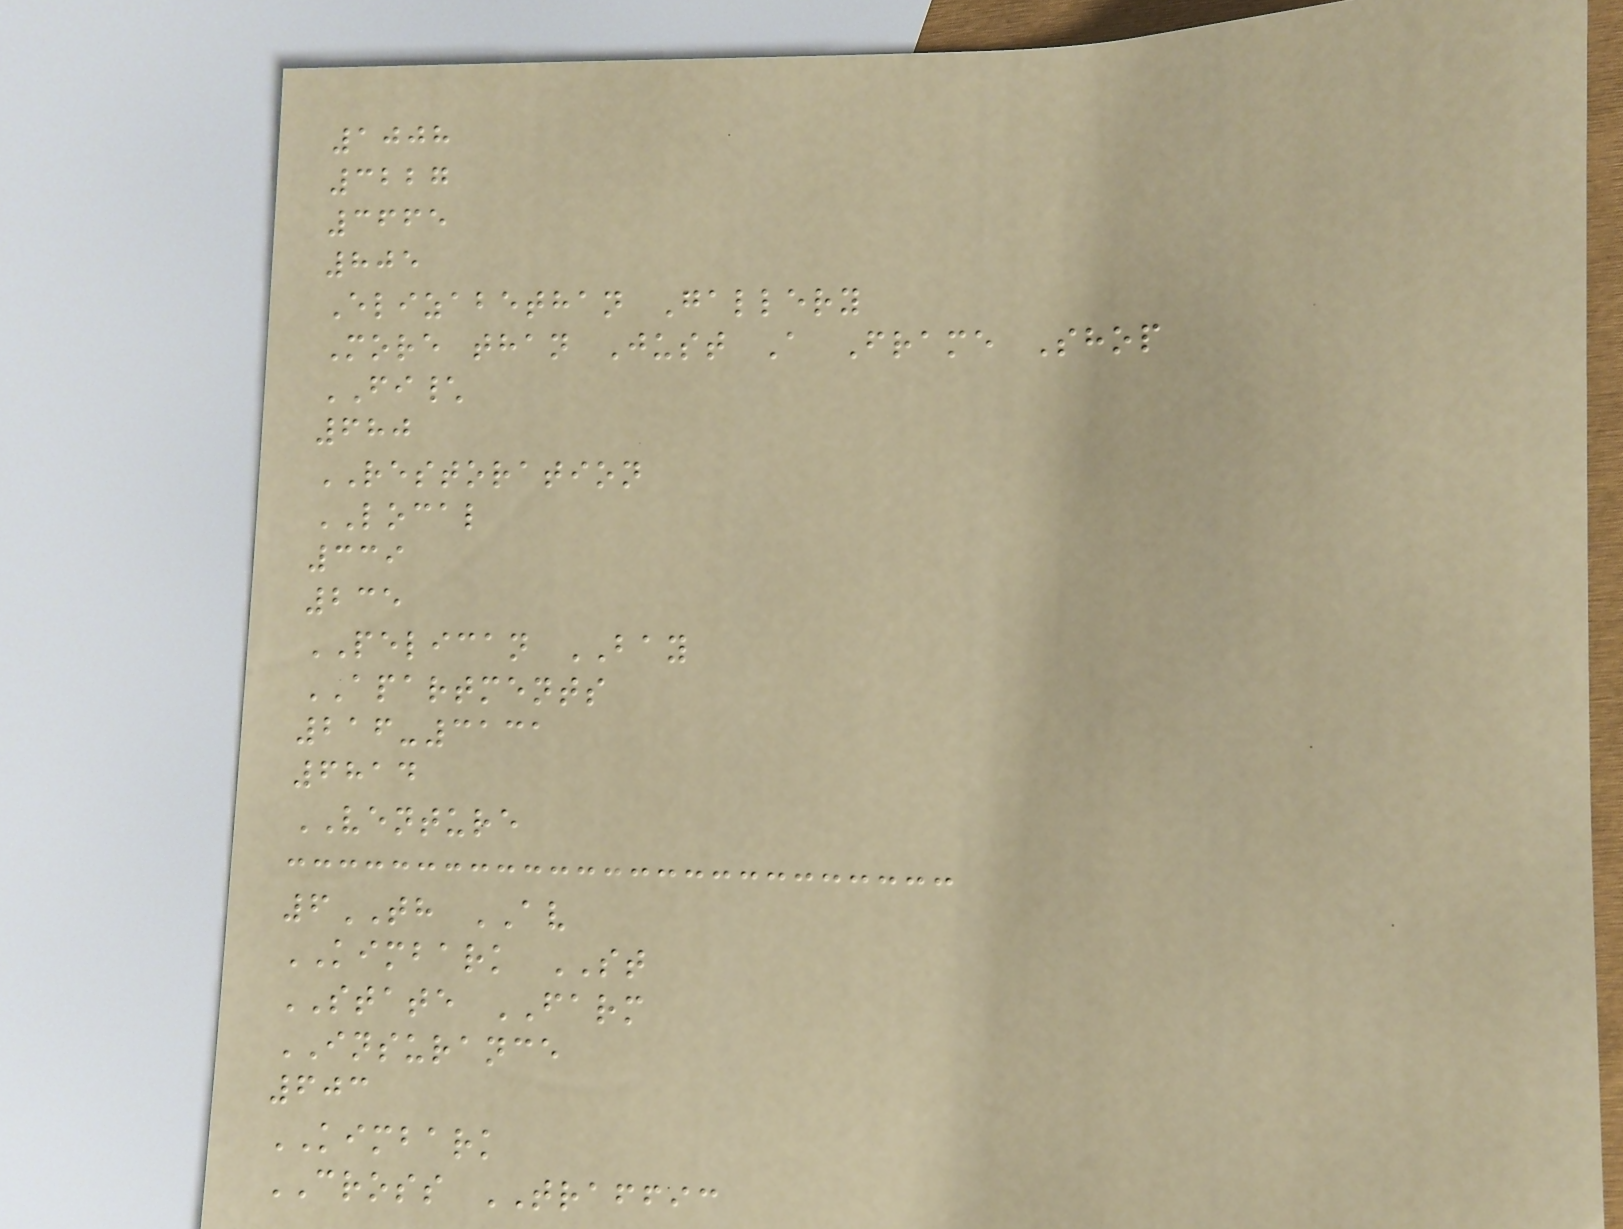1008
3227
3665
805
Elizabethan Gallery
More than Just A Frame Shop
FI\
680
RESTORATION
LOCAL
339
235
PELICAN BAY
APARTMENTS
216-3131
6814
VENTURE
6TH AV
KIMBARK ST
STATE FARM
INSURANCE
603
KIMBARK
CROSS TRAFFIC
